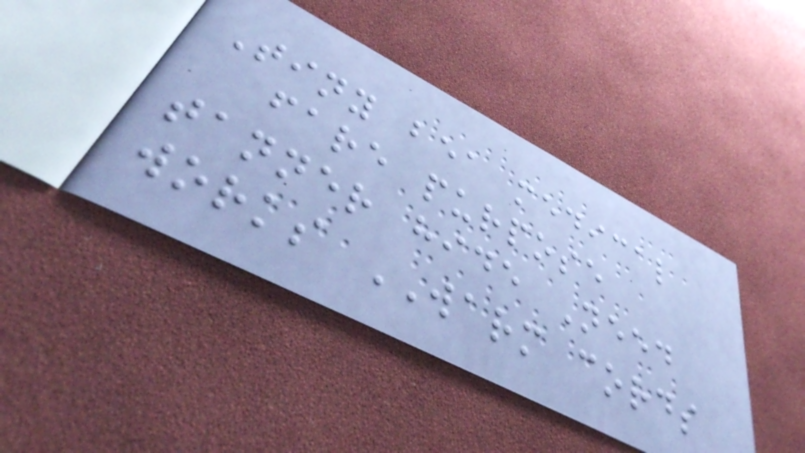Tiny bea medical
fare purpose
tanner hide Need
works WARM cords
